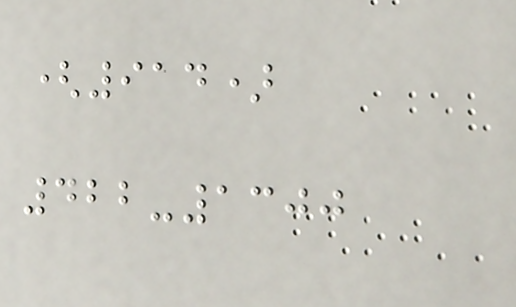(914)
422-1300
